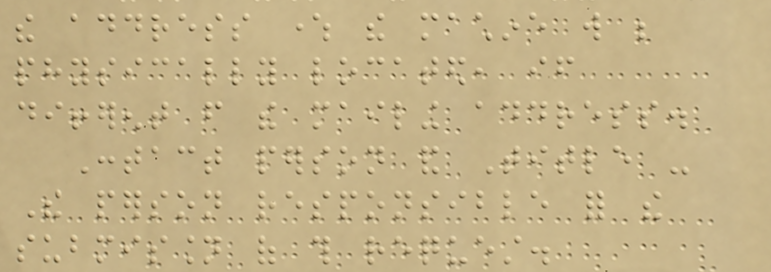the address where the machine will be
physically located, if
different from the mailing address.
Contact person and Title -
The person responsible for the
submission of this request.
